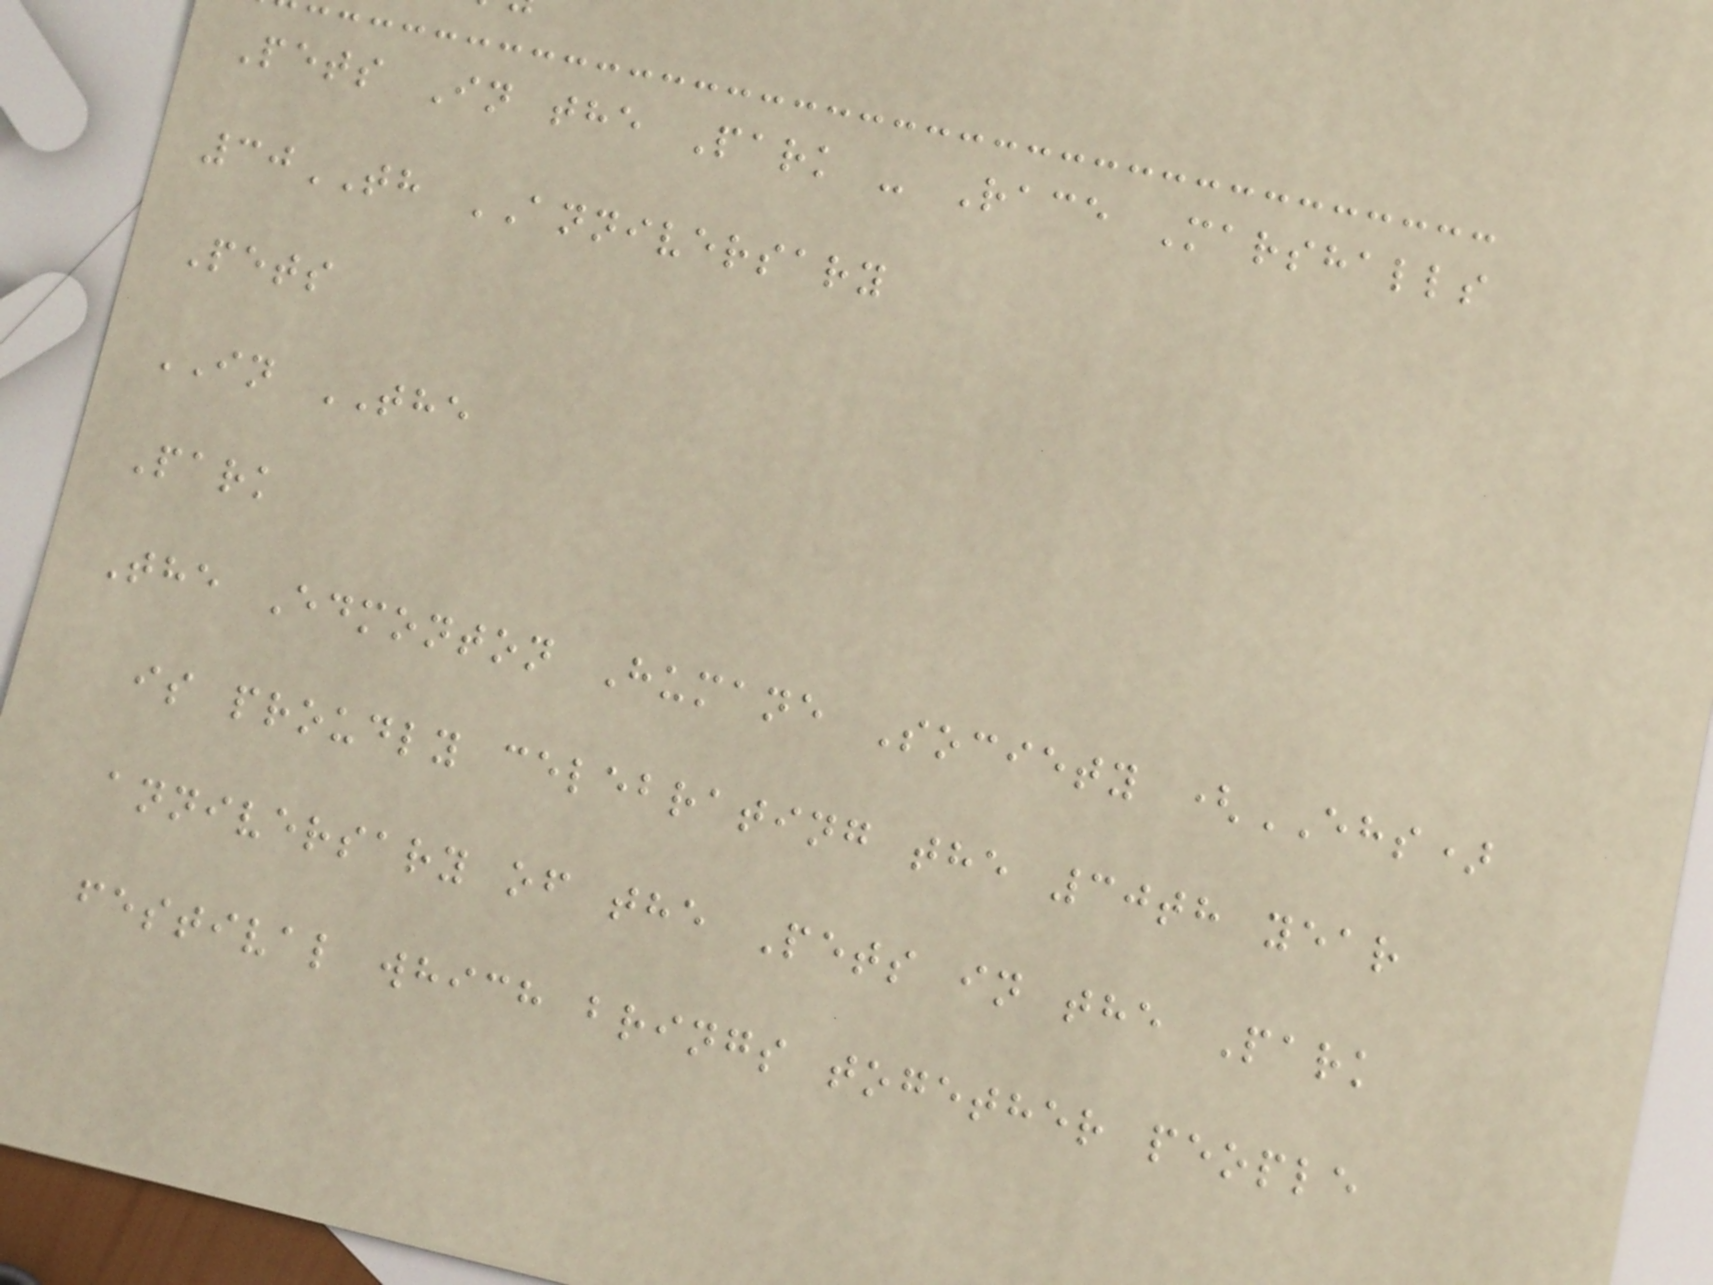Pets In the Park - Race Marshalls
30TH ANNIVERSARY
Pets
IN THE
Park
The Edmonton Humane Society (EHS)
is proudly celebrating the 30th year
anniversary of the Pets in the Park
festival which brings together people
